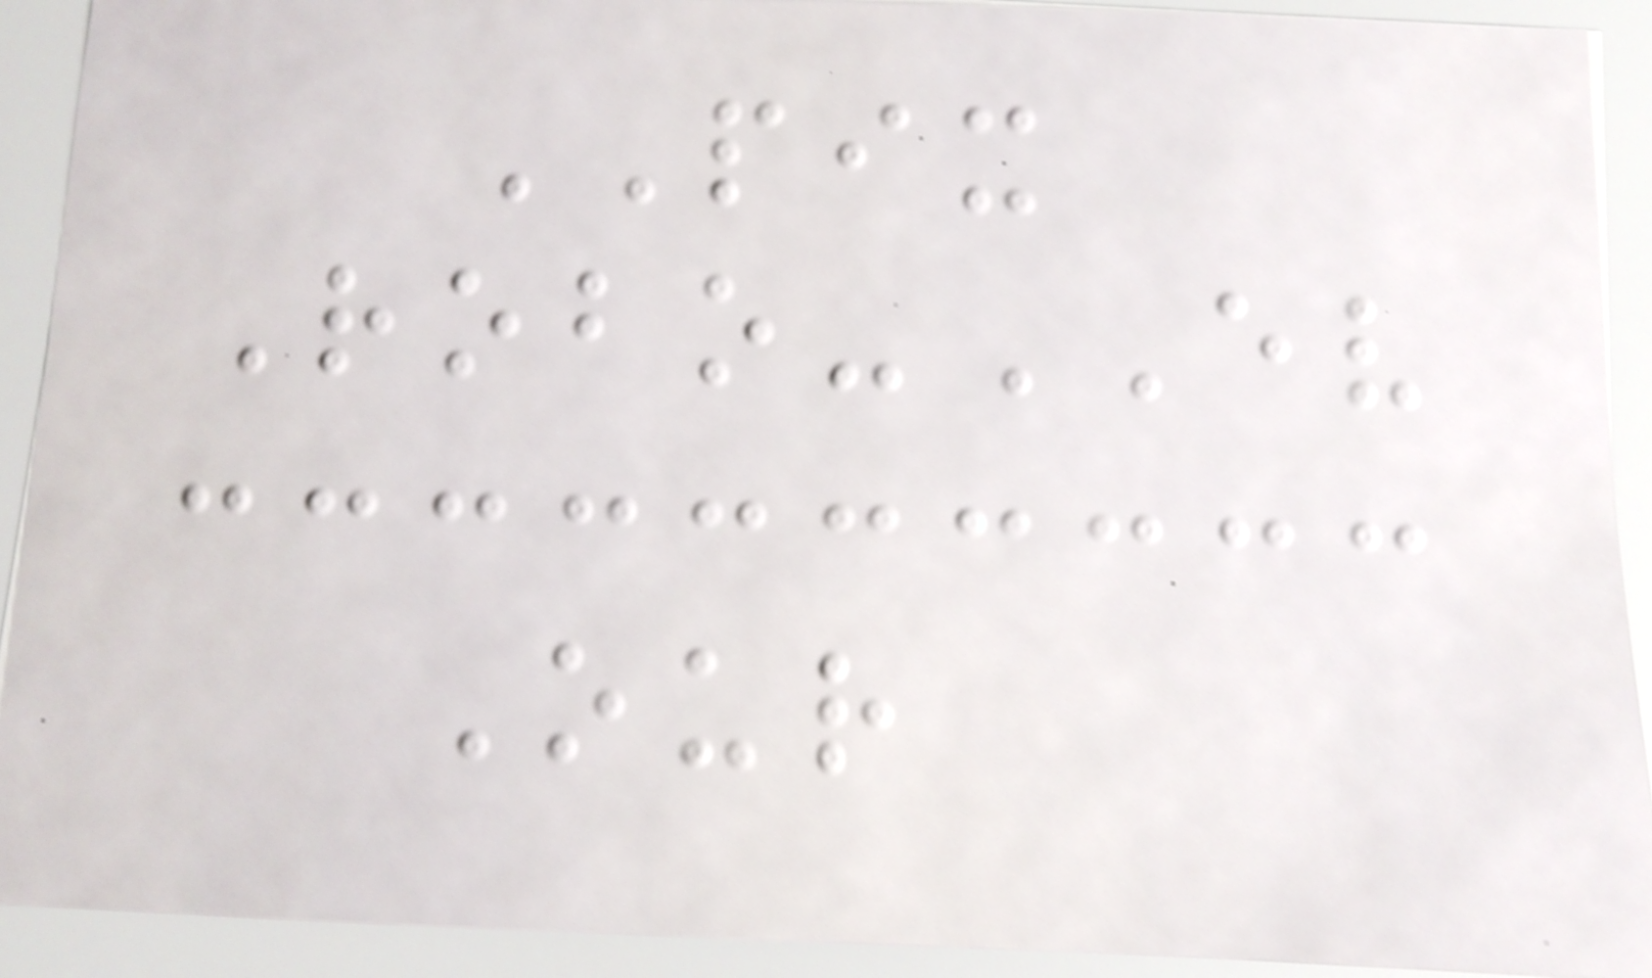PIX
Robo-EV
Our
